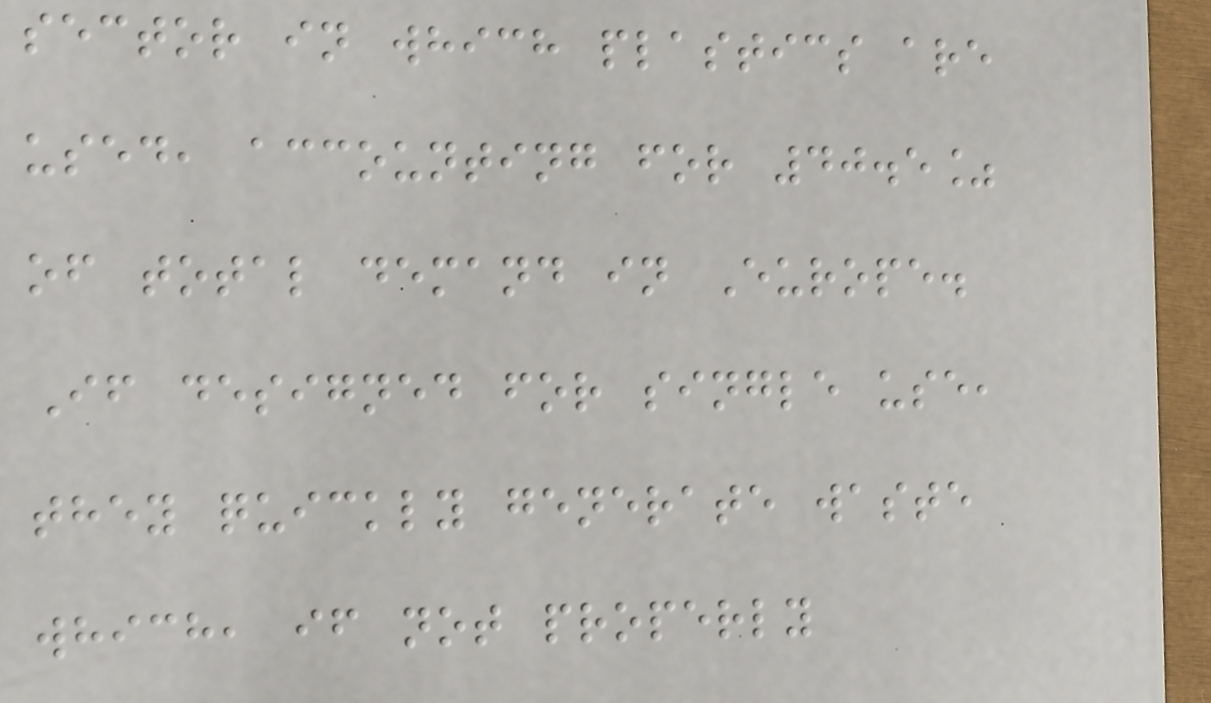sector in which plastics are
used, accounting for 40.5%
of total demand in Europe.
If designed for single use,
they quickly generate waste
which, if not properly
